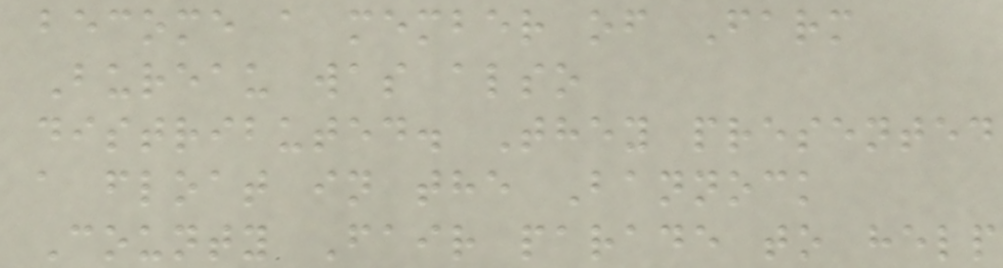become a member of Farm
Bureau was also
distributed. They presented
a float in the Bannock
County Fair parade to help
